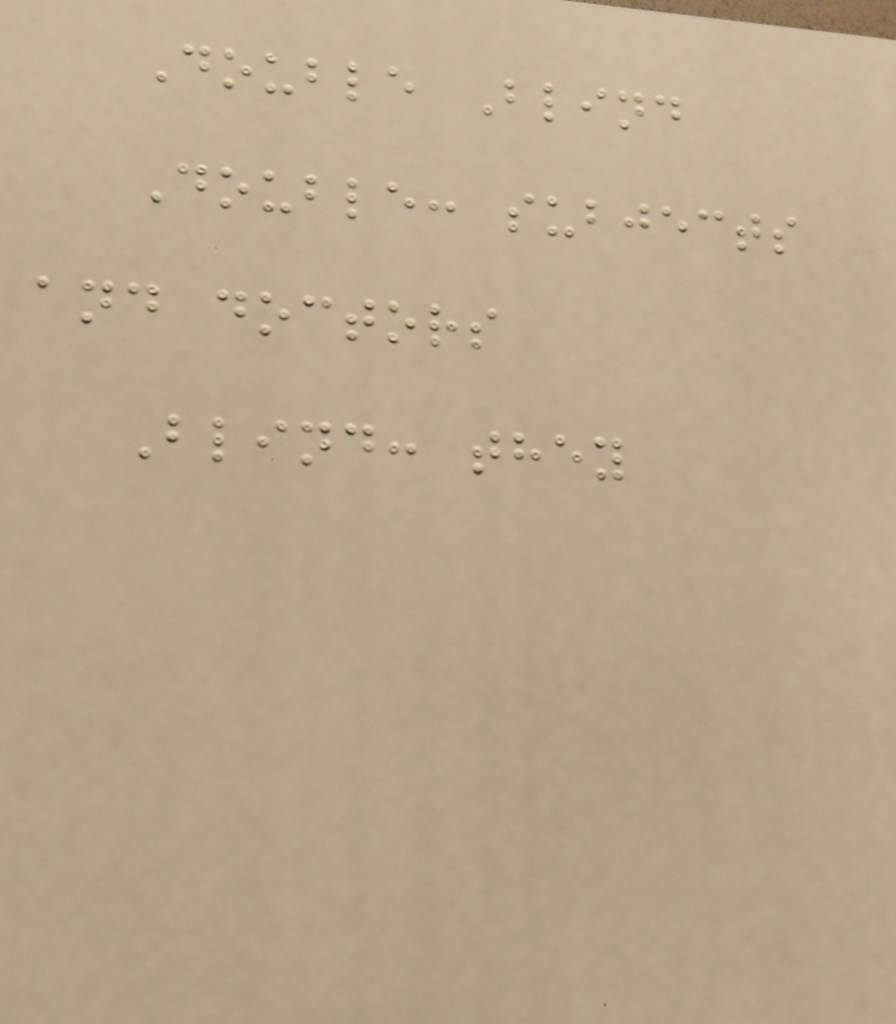Double Blind
Double: subjects
and doctors
Blind: they
